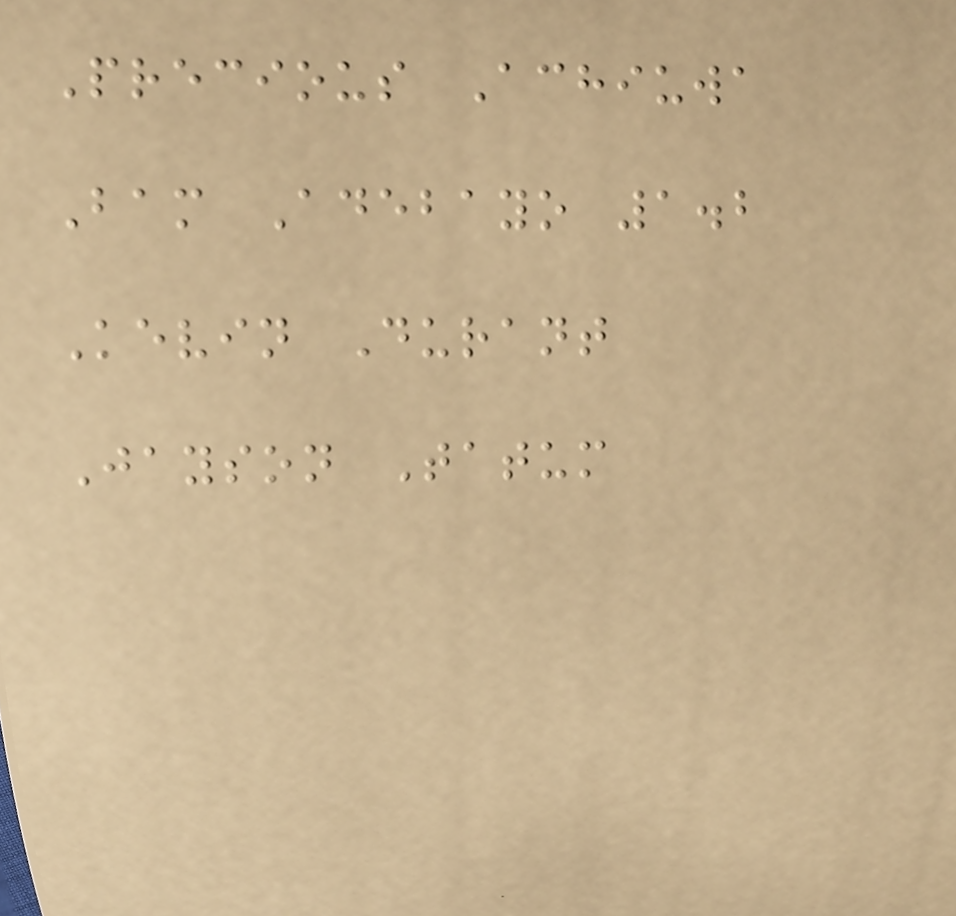Precious Achiuwa
Bam Adebayo 1.2
Kevin Durant
Jayson Tatum
